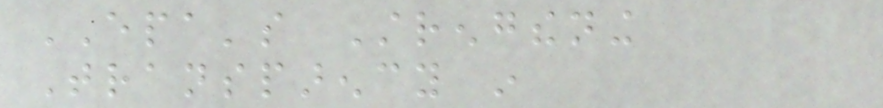EPA's Strengthening
Transparency in
